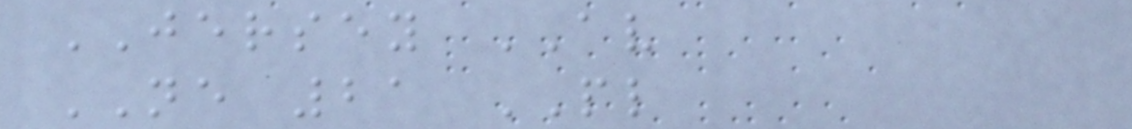JERSEY AV
NE 21 PL
